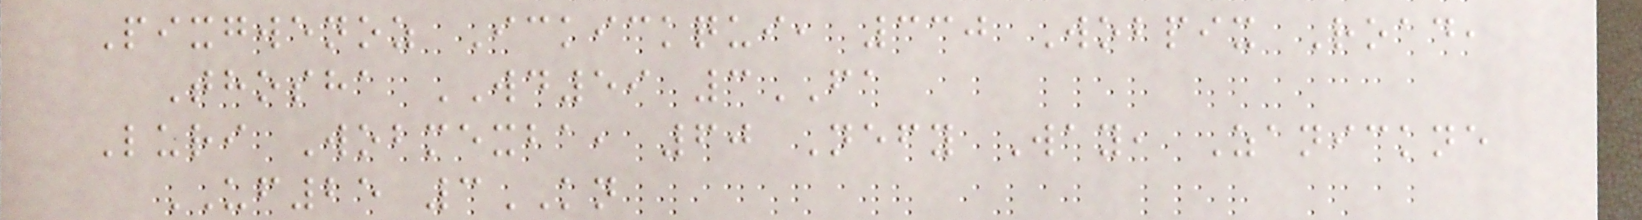Pixgwenoz Ickickqui, 330 Wobpix Road,
Thosha WD59 3FA
Luri Wobmexba, 60 Nefy Way, Zanickne
UF25 3KN
